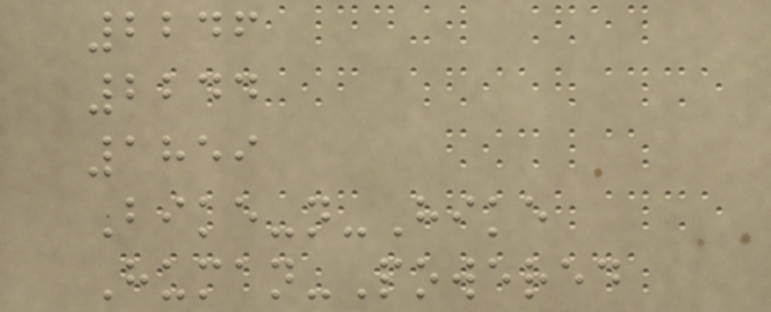2246
2244
1859
Bike-n-Hike
Human-Powered
